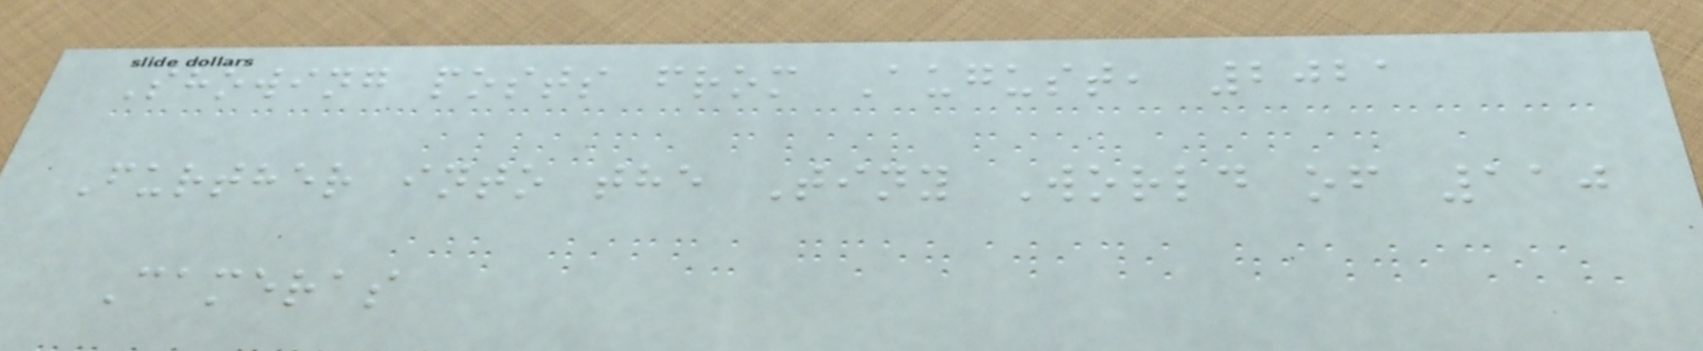Showing posts from August, 2021
Further into the Tiny World of 110
Cameras
